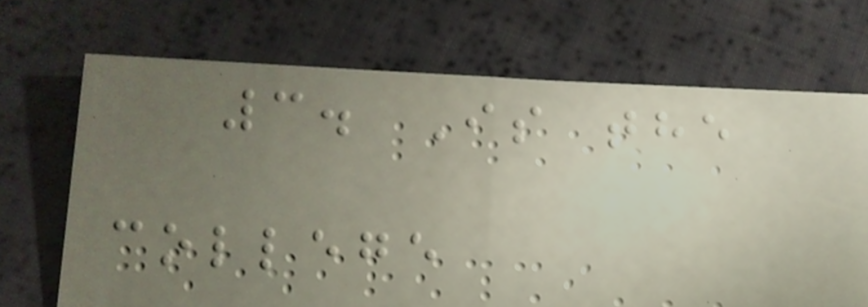3. Is the
college
